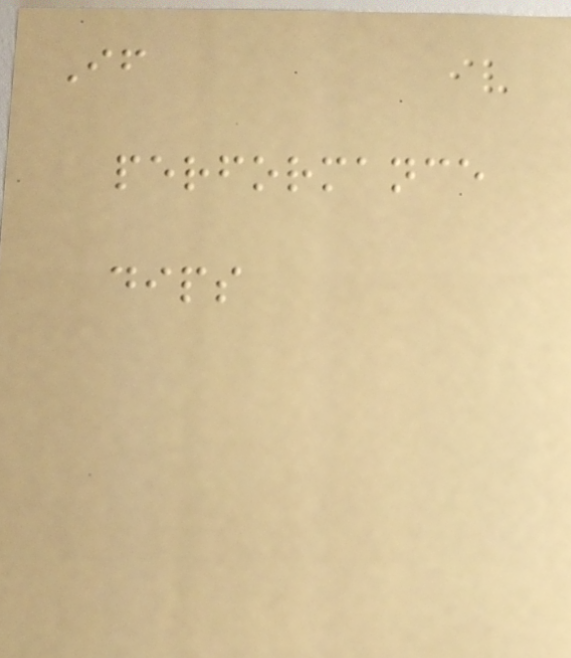If
performance
dips
